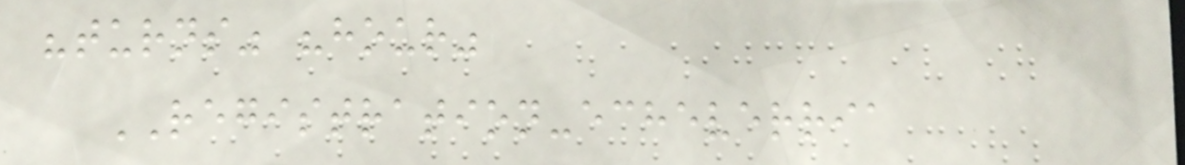"turns" "hour"
REGISTRATION-echeverria
